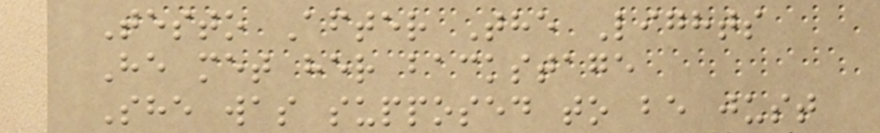Testo After The Lights
He met her backstage
She was supposed to be just
